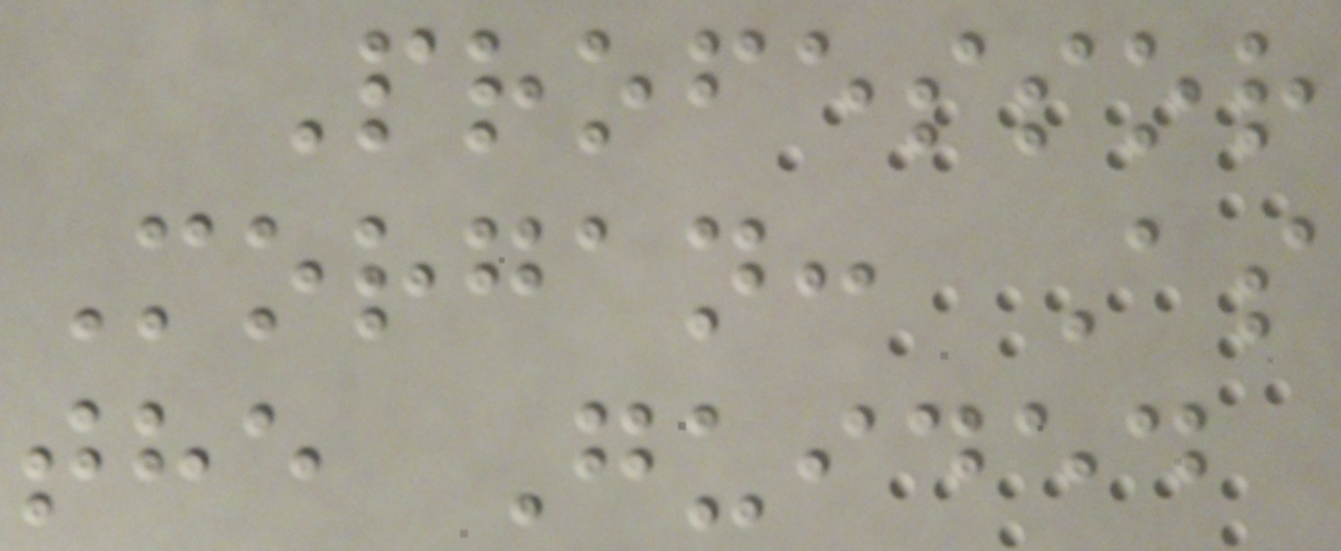Professor
Morgan: As
the Guided
